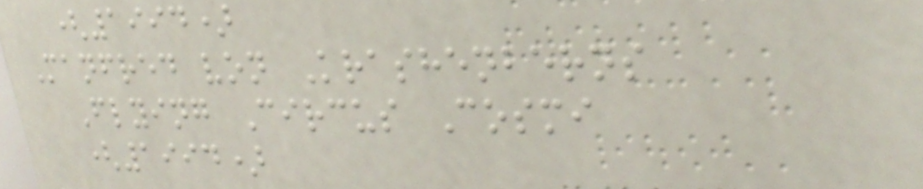(1994)
Manfred von Krashenberns
Flying Circus Cosmi
(1994)
